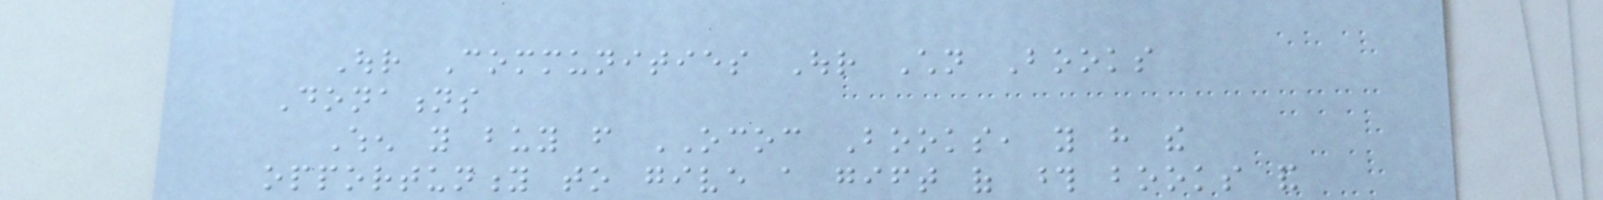Our Communities Our Children Books
Donations
When you buy from OCOC Books, you have the
opportunity to give a gift of those books and
